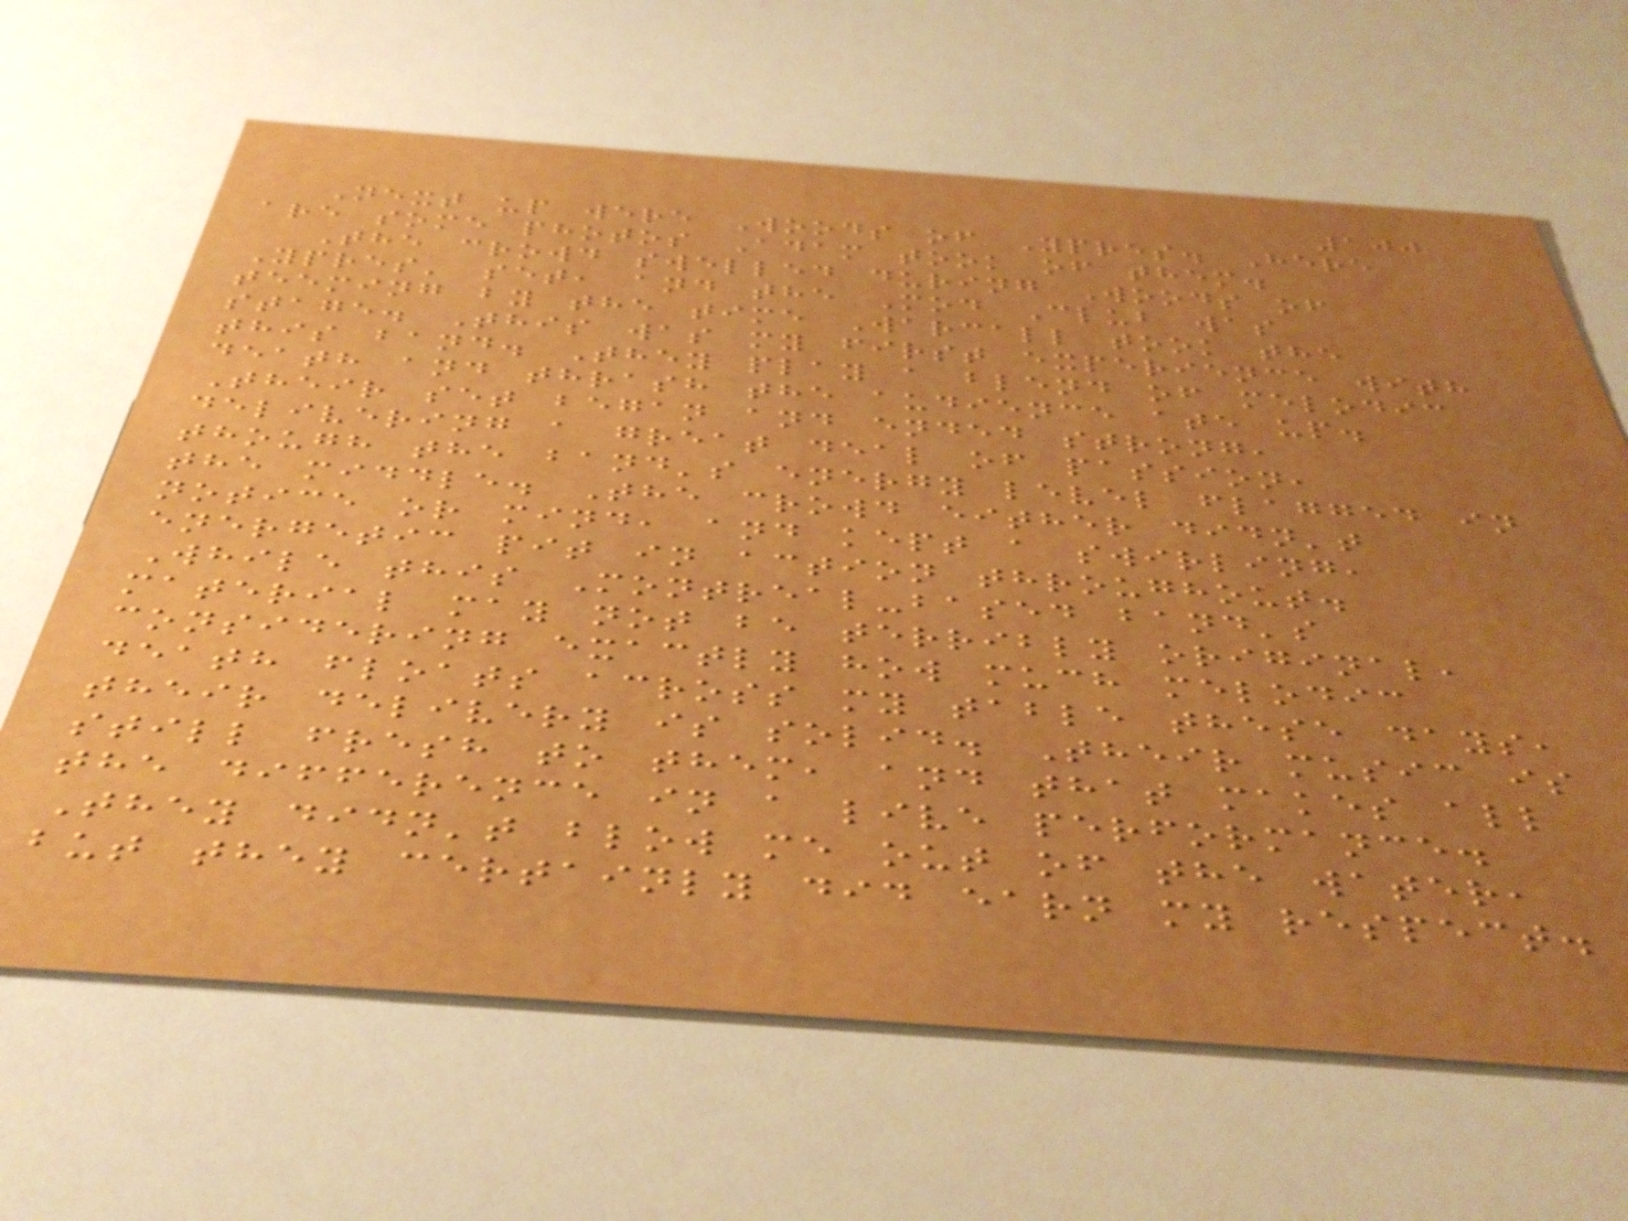100
Next up were Woods of Ypres. Here
are some photos Adam took of them.
The crowd swelled during Woods of
Ypres' set, and the Mod Club was
teeming by the time Warcall took the
stage. This was my first experience with
this band. They play a blend of melodic
death and thrash the audience ate up.
Their set began and ended strong,
delivering a great deal of passion,
though the band's energy level flagged in
the middle. The crowd either didn't
notice or mind, and kept a swirling,
energetic pit in action throughout.
While this Montreal-based band's
material may not be terribly original,
considering exactly how much melodic
death floats across my table these days,
their delivery is solid. Their music is
still fresh to them, and that makes all
the difference in a live performance.
They didn't blow me out of the water,
but they certainly did earn my respect.
